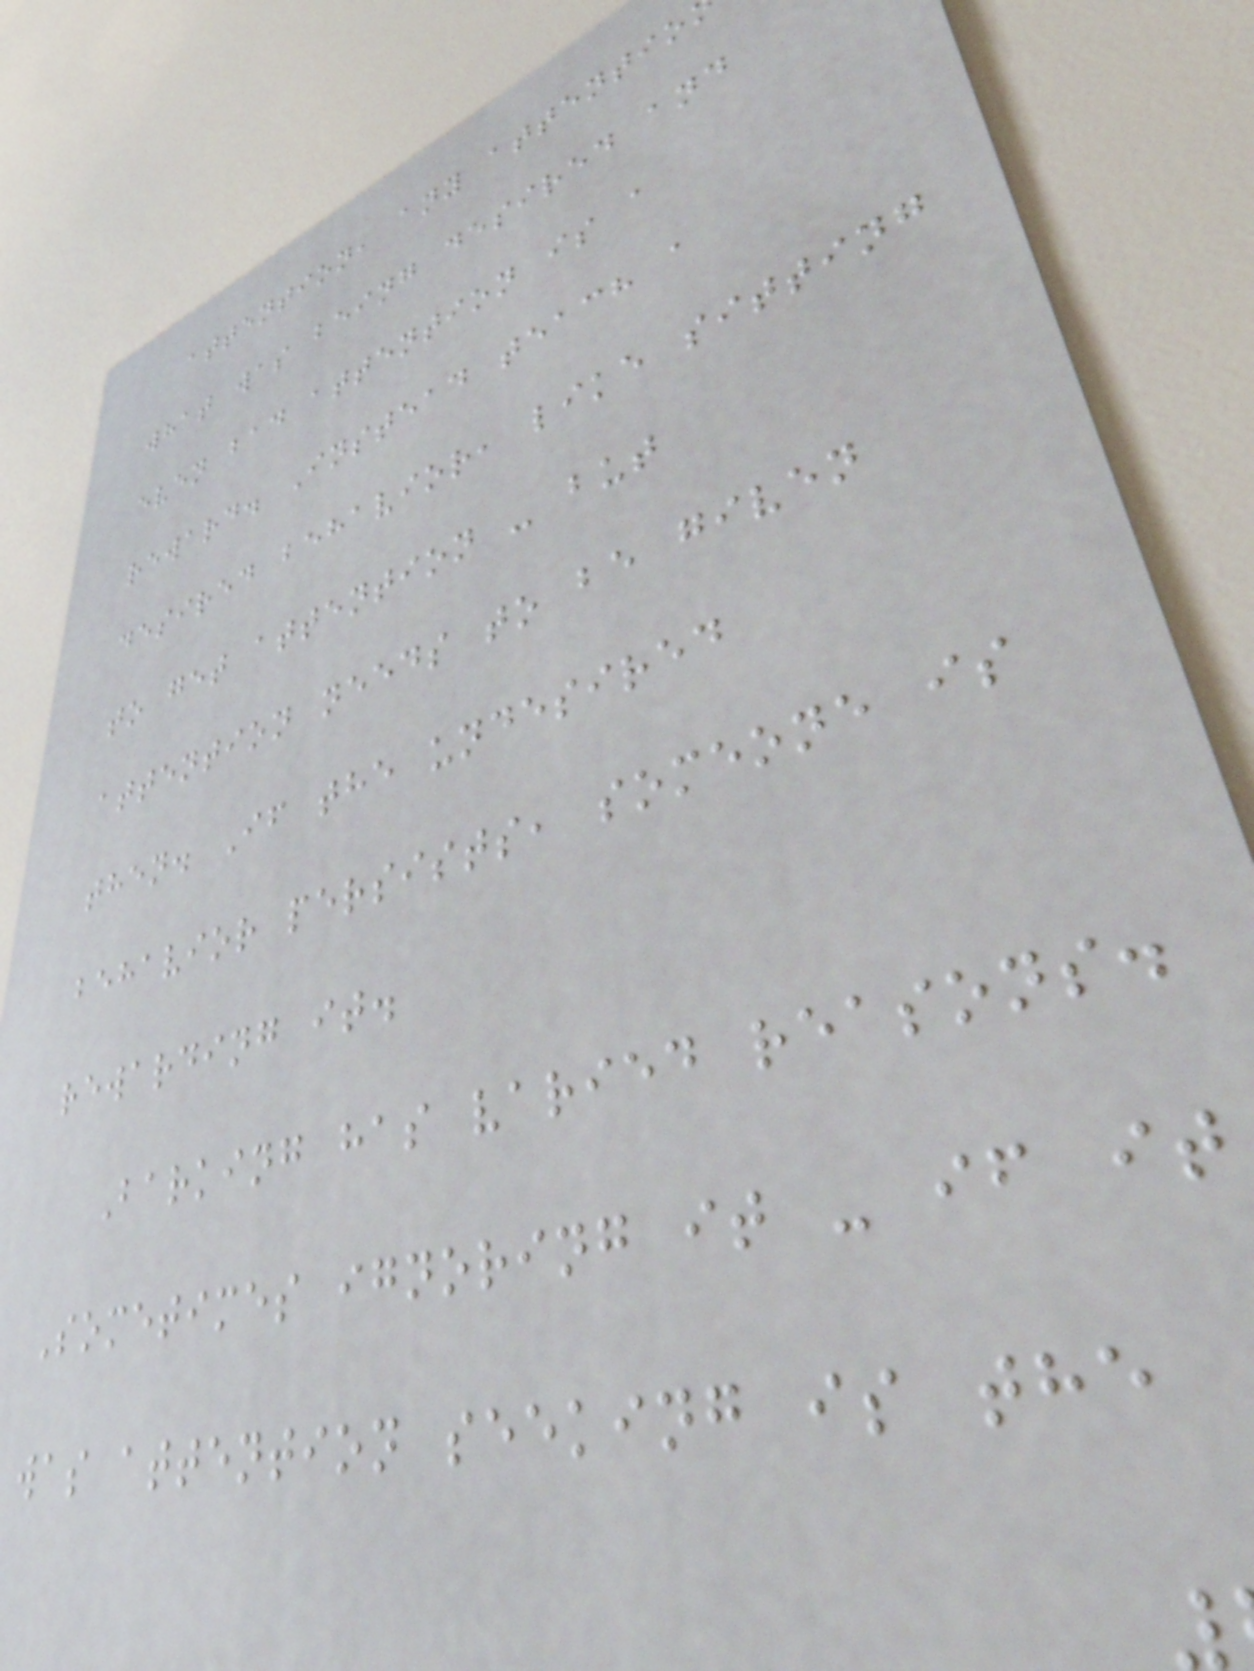attention, any attentio
what was being desired and
even bad attention is a
reward. Instead teach a
desired behavior, like sitting
to get attention - but
attention needs to be given
then. If the undesired
behavior persists, someone is
rewarding it.
Barking has varied reasons.
Sometimes ignoring it - if it
was attention seeking is the
